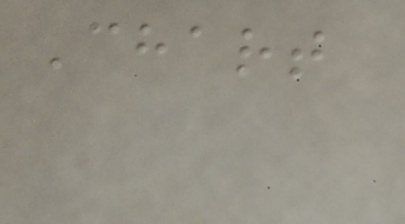Chart
